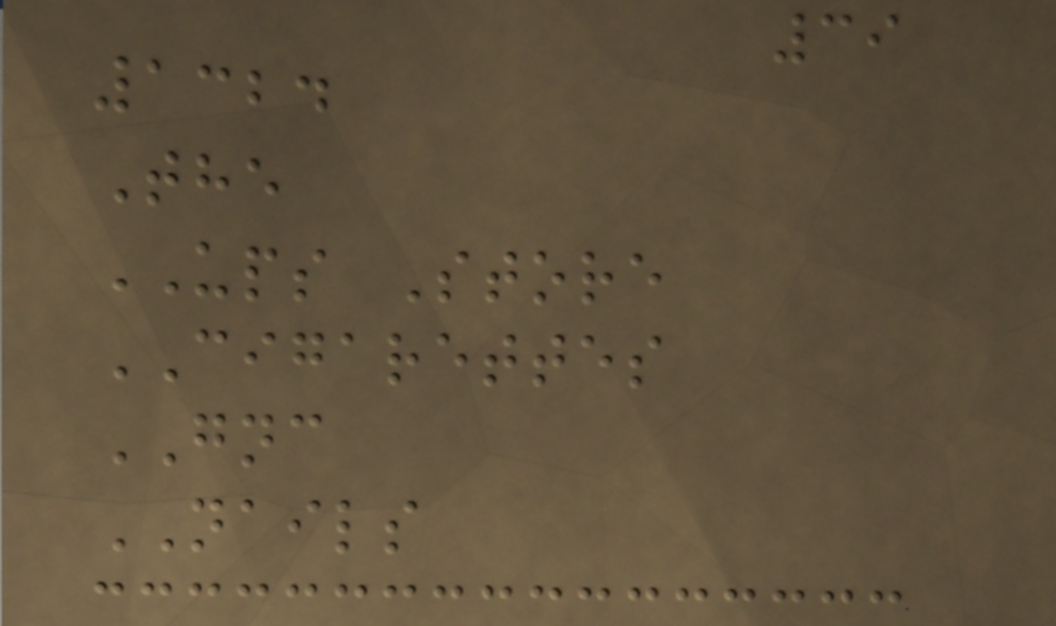39
1324
The
UPS Store
CIGARETTES
GNC
NAILS
